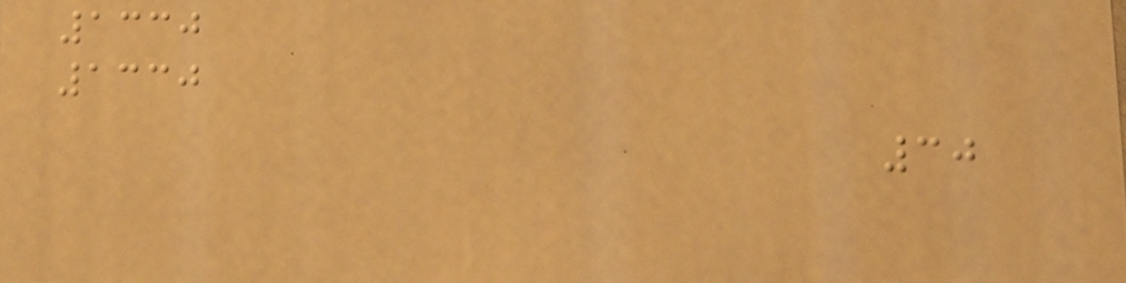1330
1330
30
